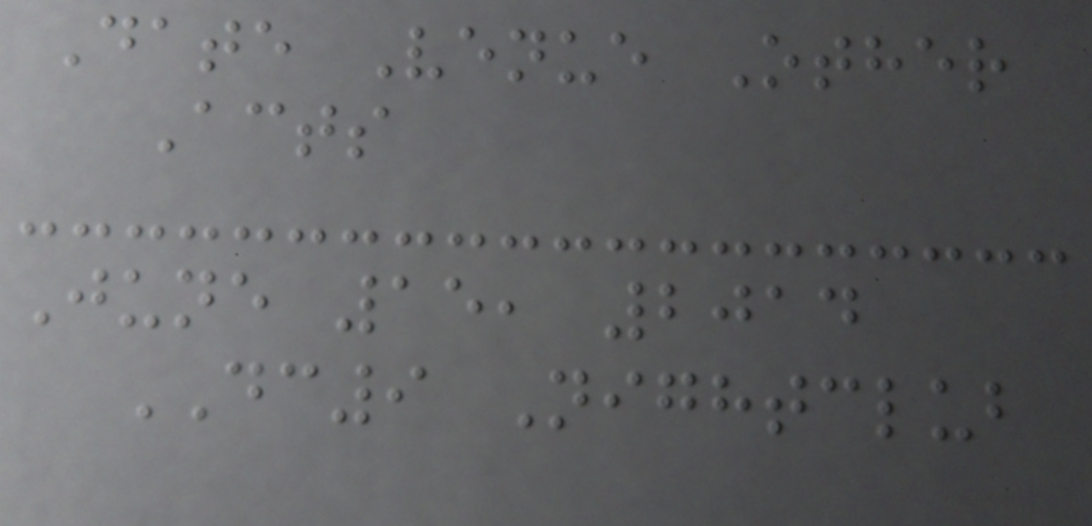Date Venue Other
Acts
June 15, 2014
DC9 Nightclub
